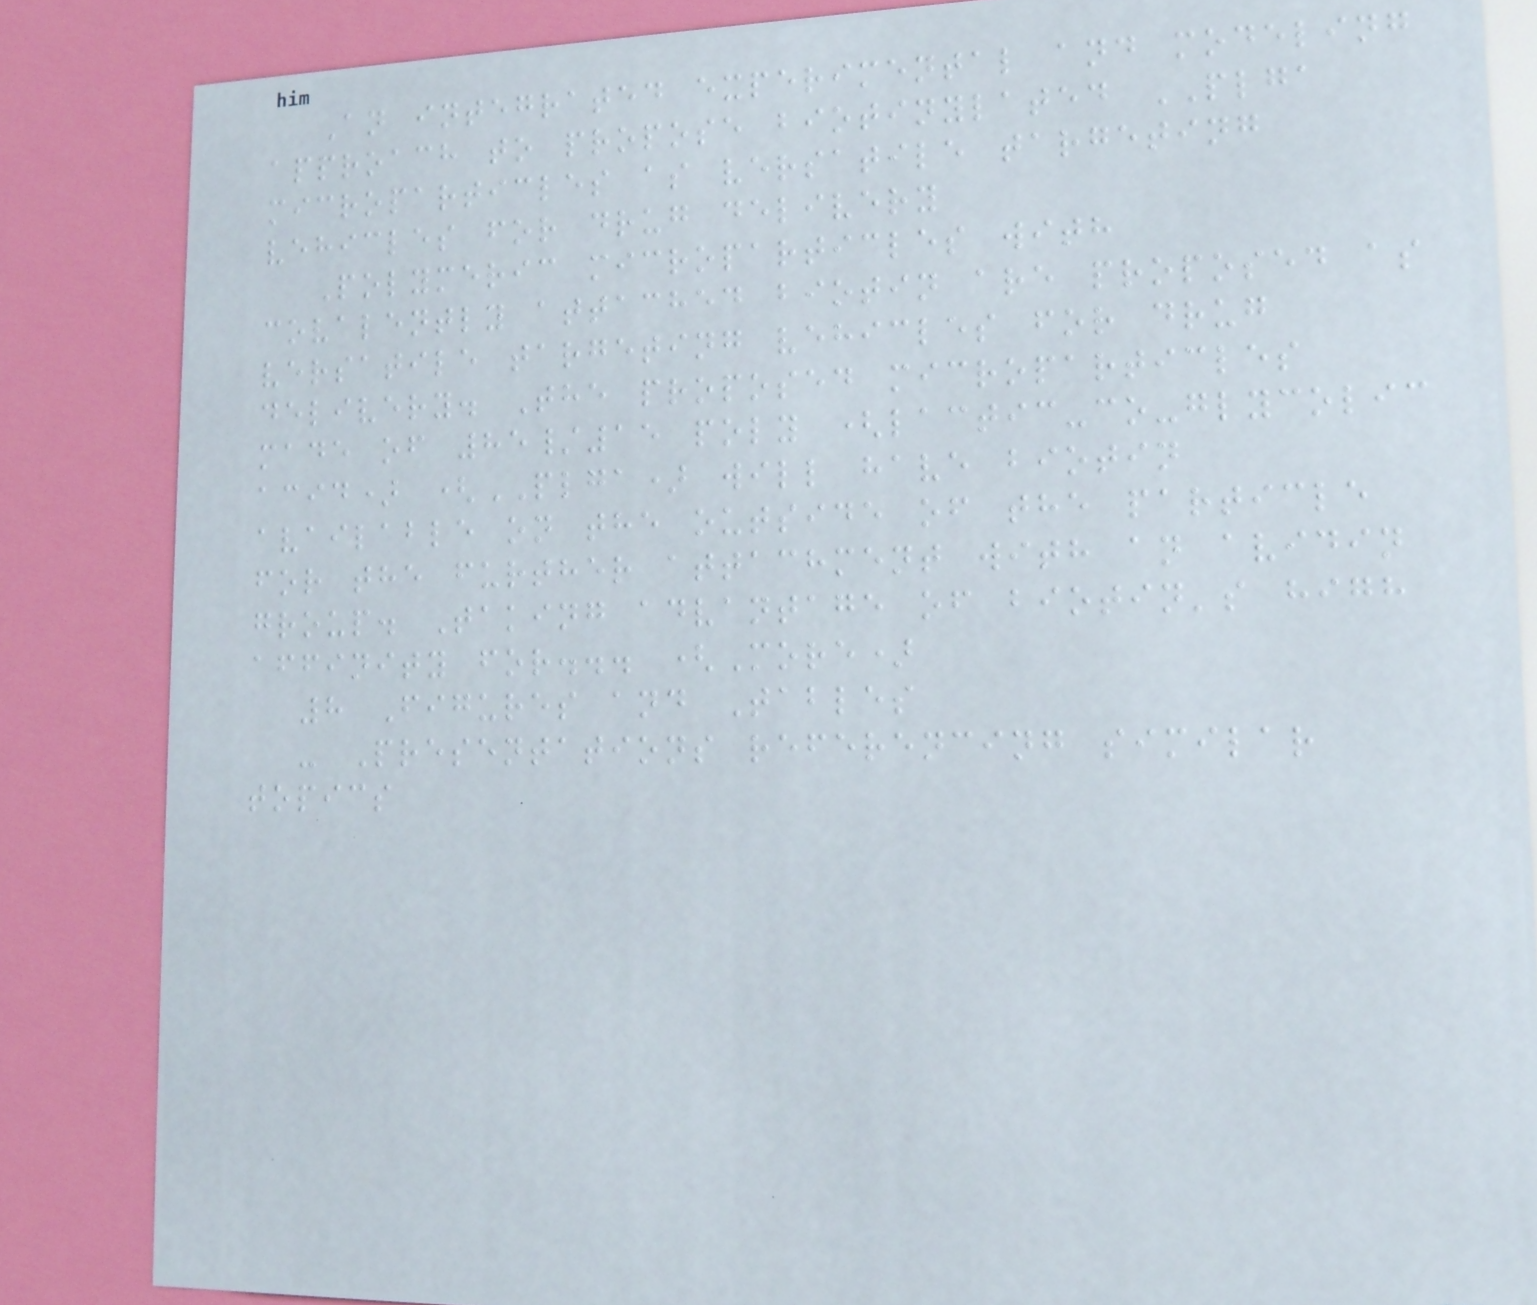An integrated experimental and modeling
approach to propose biotinylated PLGA
microparticles as versatile targeting
vehicles for drug delivery
Polymeric microparticles with
covalently attached biotin are proposed as
versatile targeting vehicles for drug
delivery. The proposed microparticles
made of 85/15 poly (lactic-co-glycolic
acid) (PLGA) will have biotin
available on the outside of the particle
for the further attachment with an avidin
group. Taking advantage of biotin's high
affinity for... (More)
8 Figures and Tables
- Presentations referencing similar
topics
